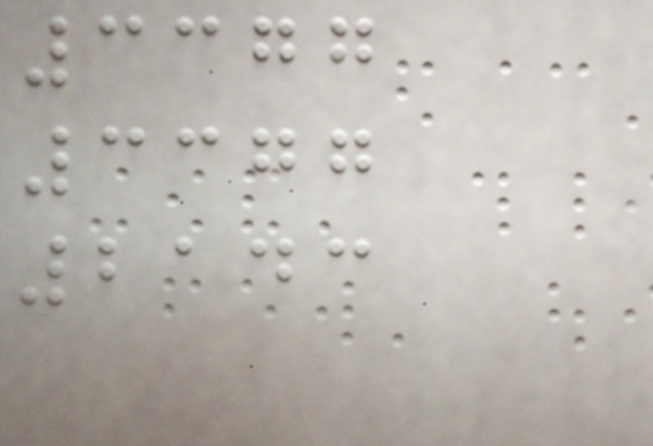3377
3377
2143
